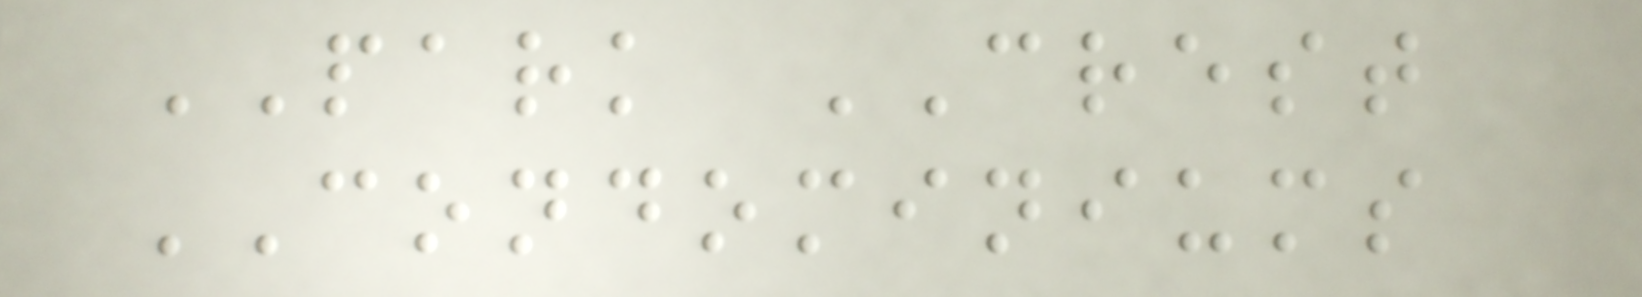PARK CREST
CONDOMINIUMS
